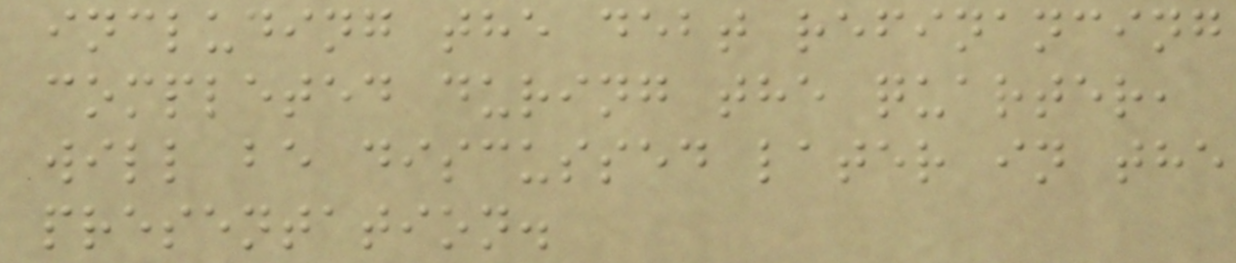including the debt refinancing
completed during the quarter,
will be discussed later in the
presentation.
